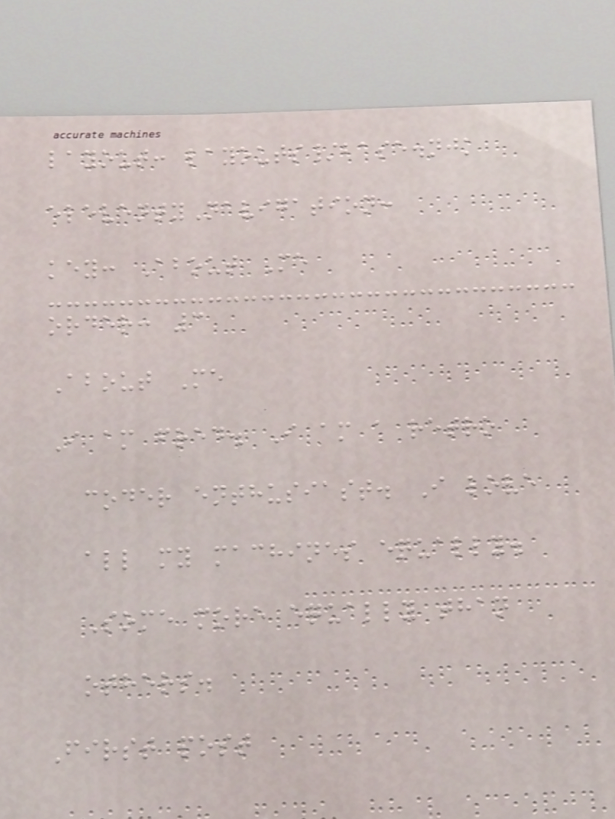layout: layouts/base.njk
eleventyNavigation:
key: About Me
order: 3
About Me
I am fred. I am a retro
coder enthusiast. I love
all my machines equally.
Some more equally than
others.
First post
